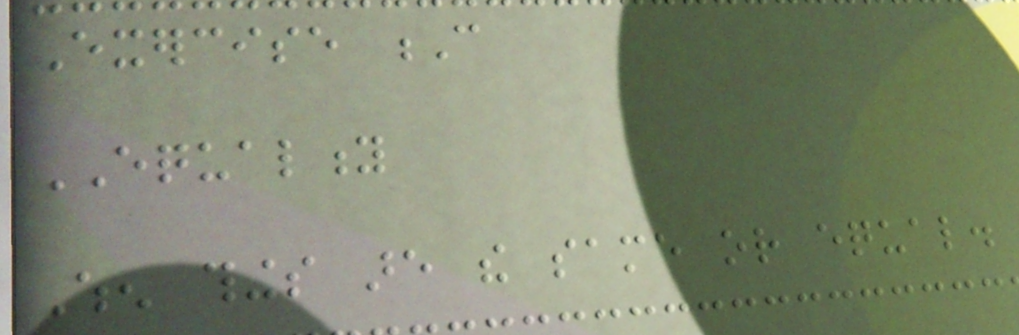Exercise C
EQUALITY
When things are the same or equal.
